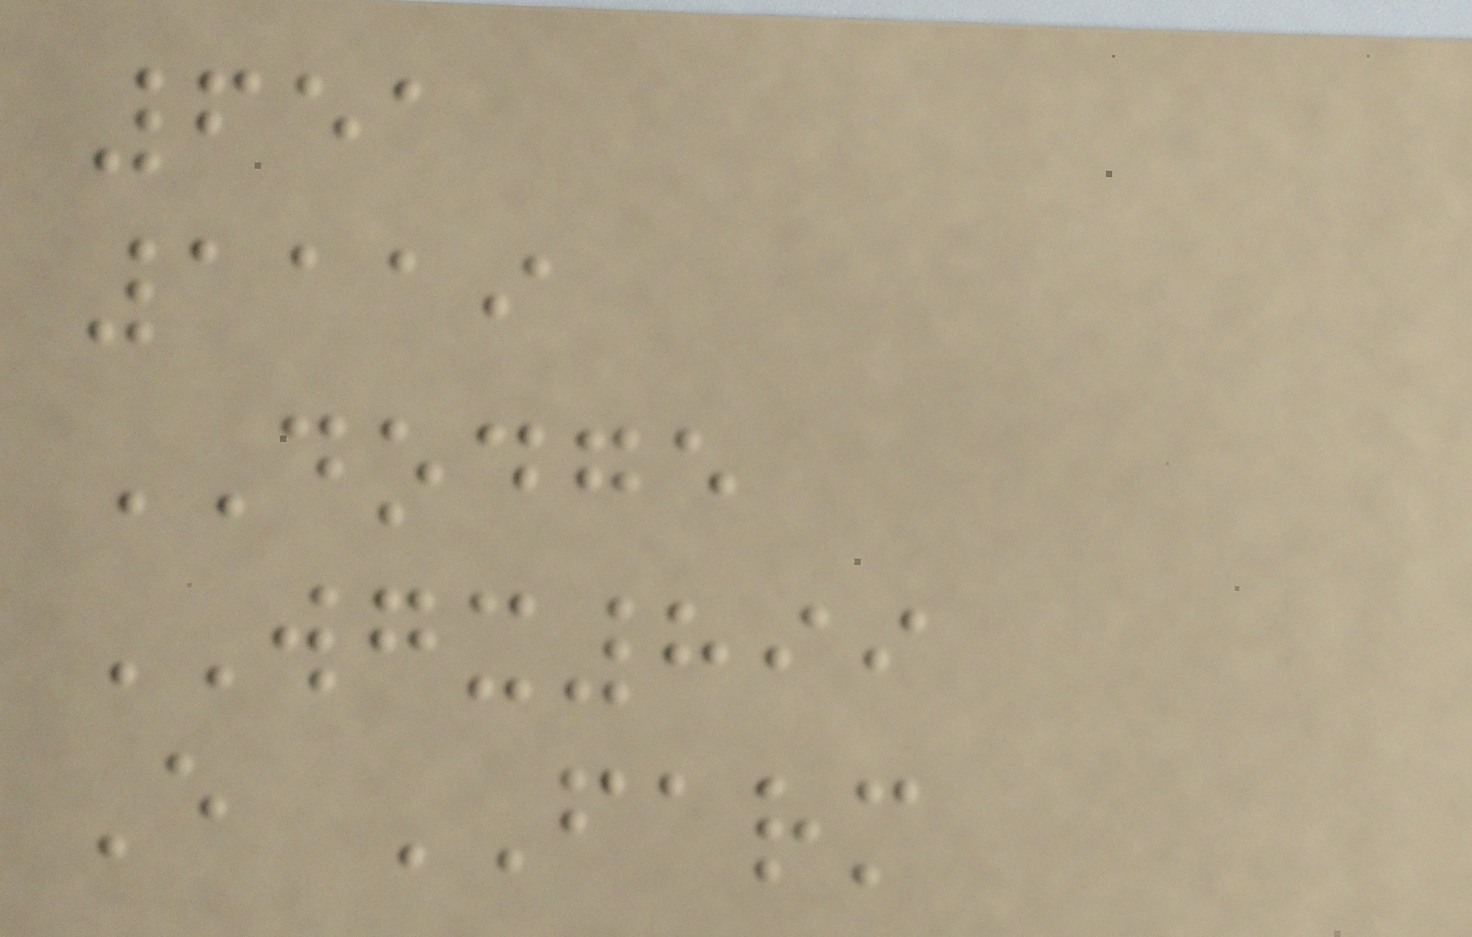651
1119
DODGE
WGX899
E FARM
